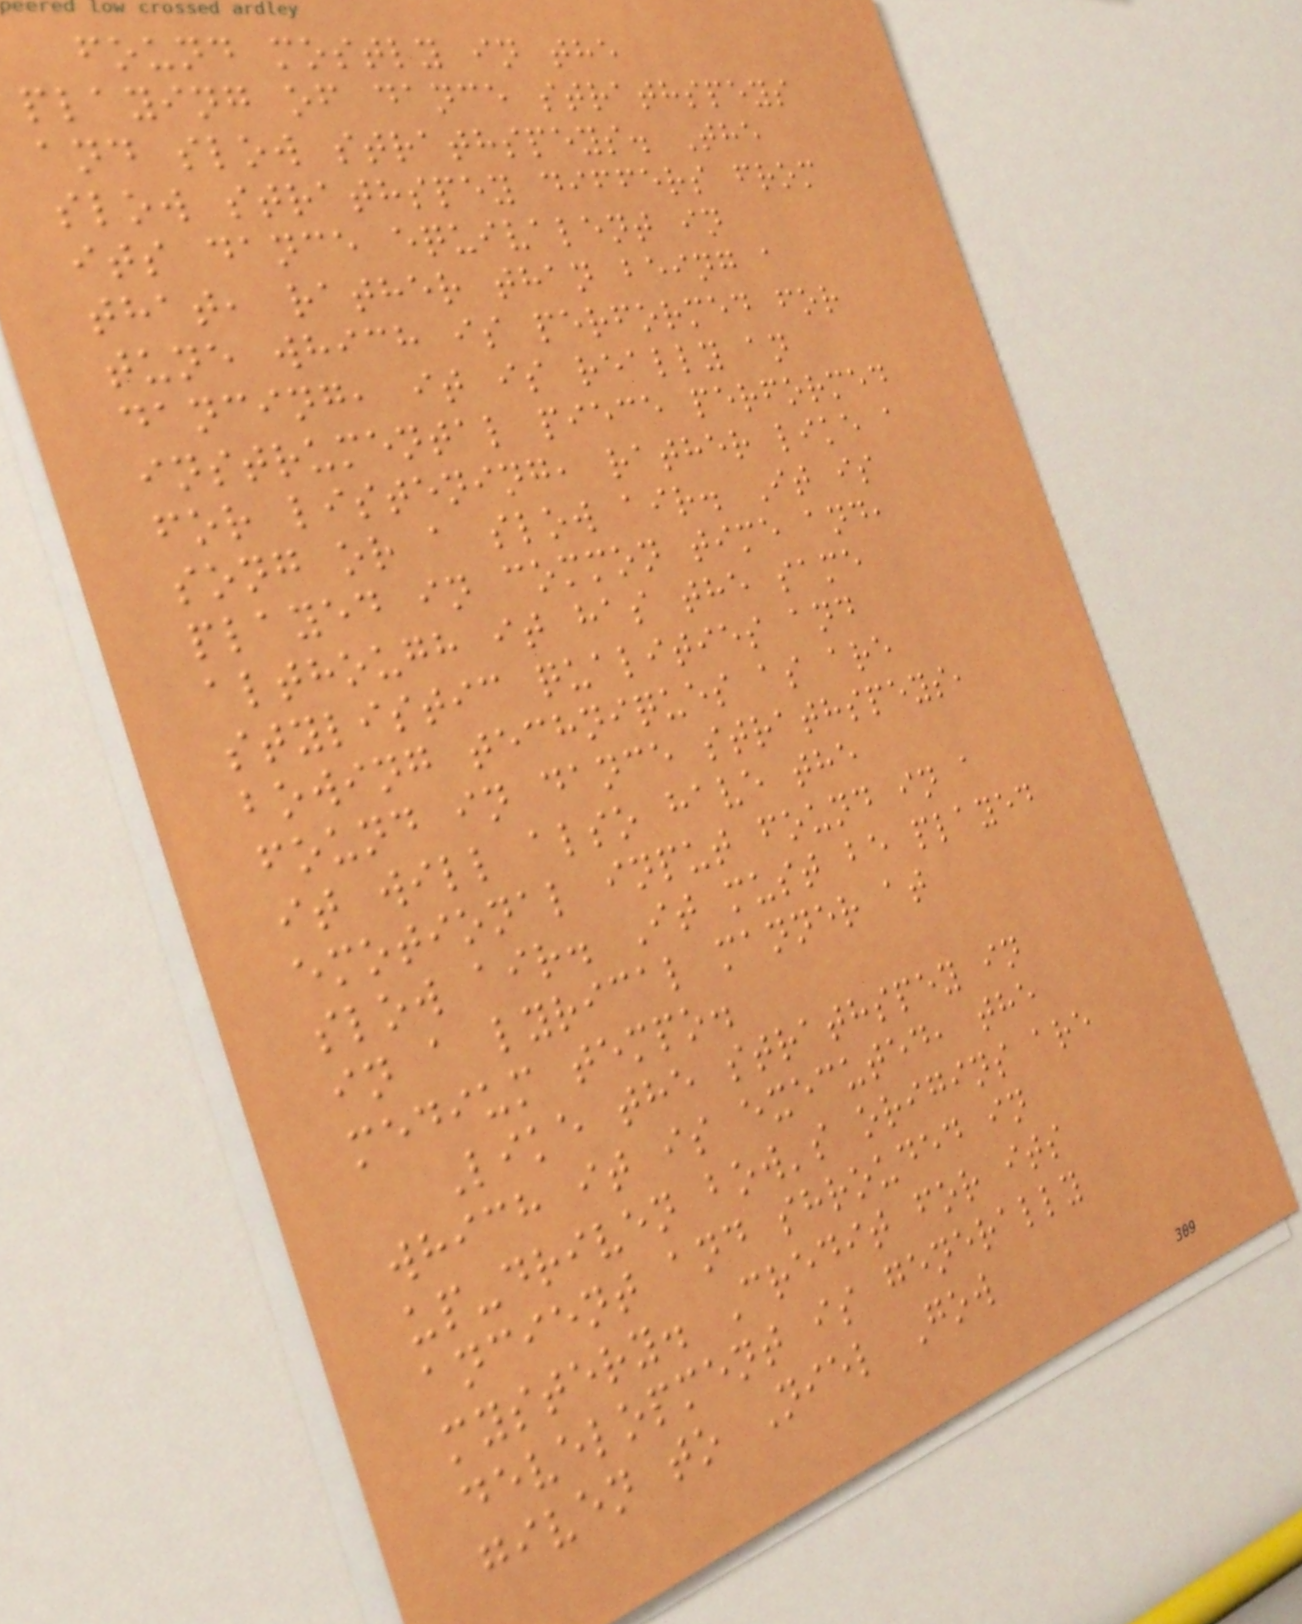found mostly in the
playing of dance strathspeys
and slow strathspeys. The
slow strathspey differs from
its dance equivalent in
that, rather than being a
tune which is performed for
dancing, it is really an
instrumental piece performed
for listening, rather like a
song or a slow air. It is
played in common time and,
although it has the same
stylistic qualities and
bowing techniques as are
found in dance strathspeys,
it will also have the
emotional input found in a
slow air. It must be played
in a lyrical manner at
medium tempo.
Like the strathspey in
which it is executed, the
up-driven bow's origins are
ancient and shrouded in
mystery. Credit for its
development is generally
given to Niel Gow
